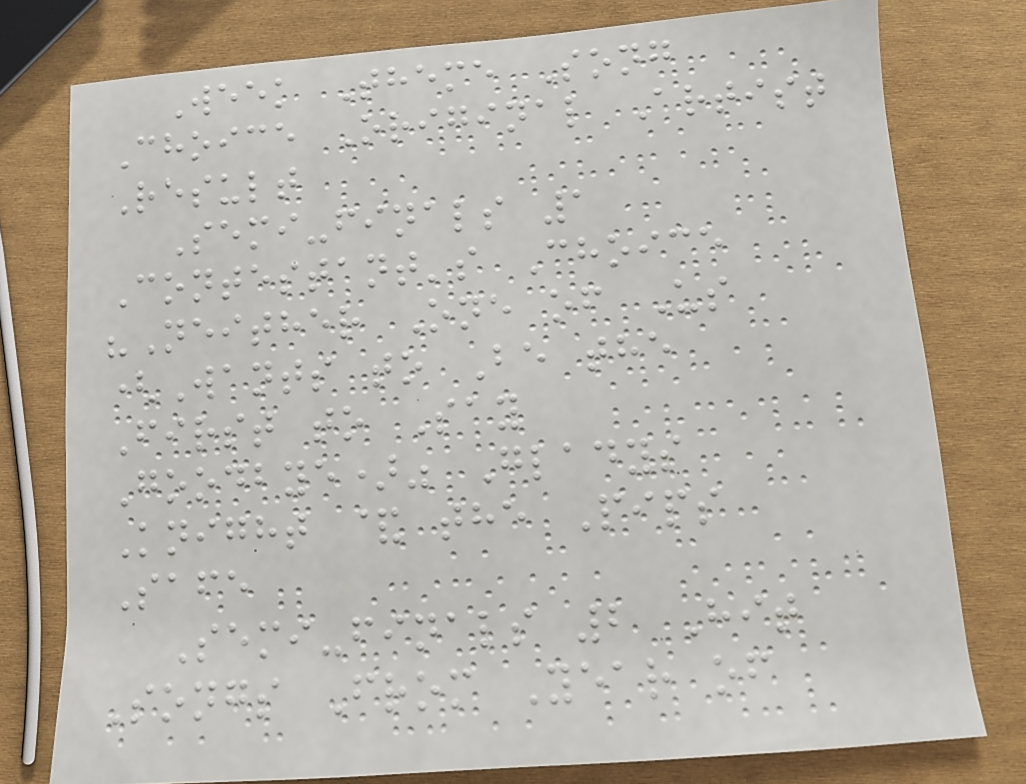Week Theme Song
Choice Original Artist
Result
Semi-finals 1
Contestant's Choice
"Neither One of Us
(Wants to Be the
First to Say
Goodbye)" Gladys
Knight & the Pips
Safe
Semi-finals 2 Hit
Songs From Year of
